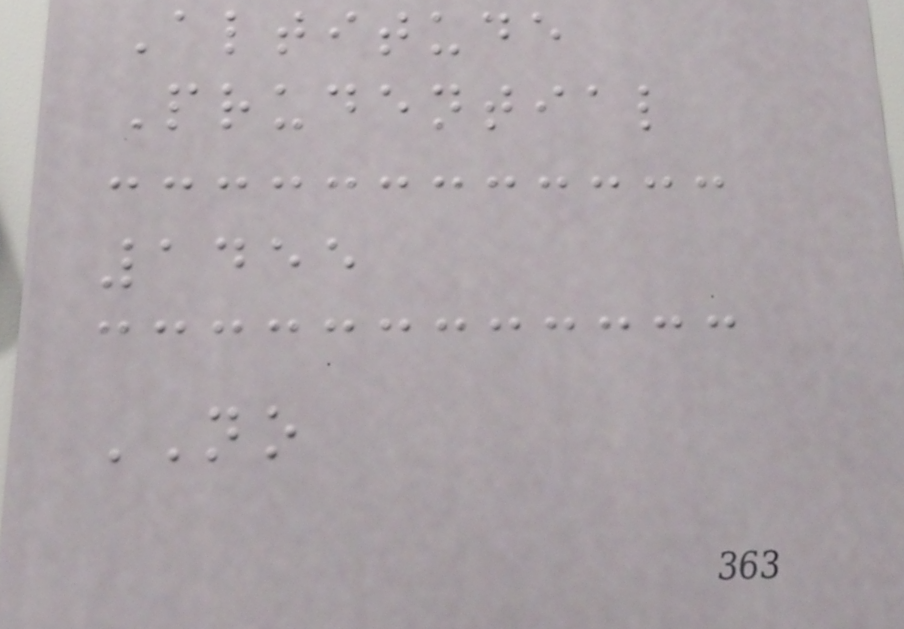Altitude
Prudential
1455
NO
